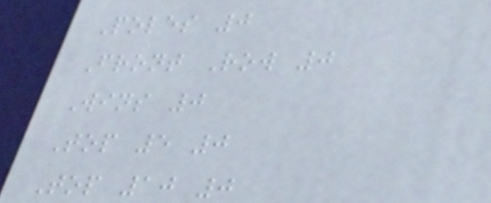Poles 0
Front Row 0
Wins 0
Top 5 0
Top 10 0
